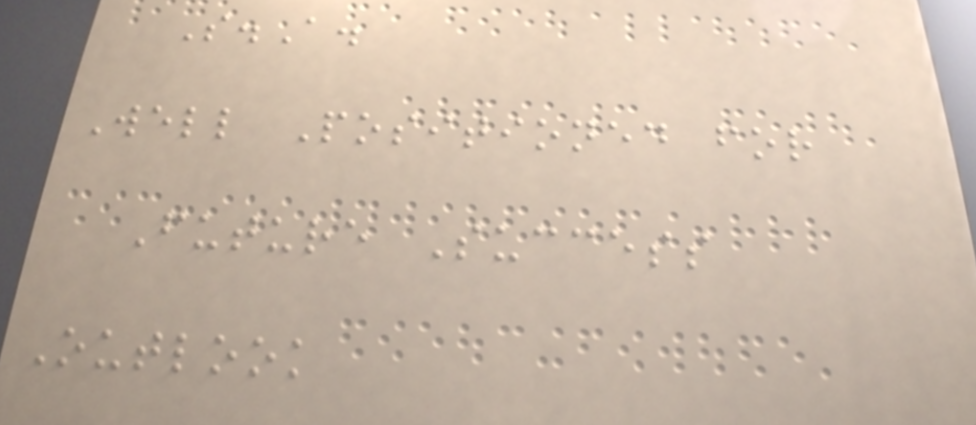S.A.
Well Positioned for
Future Success
Outlook
